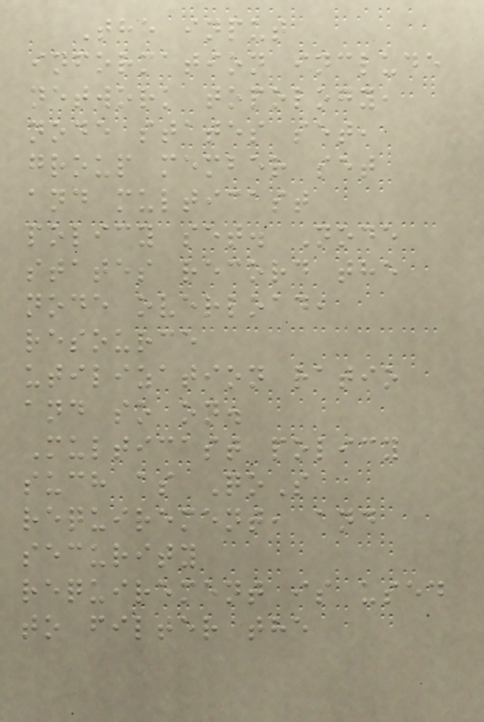The input
information include
network topology,
node states set,
group member set
and multicast
policy set. Node
states record the
node overload,
resource
utilization ratio
and so on.
Multicast policy
such as QoS
requirement, and
security
requirement is used
to filter the
